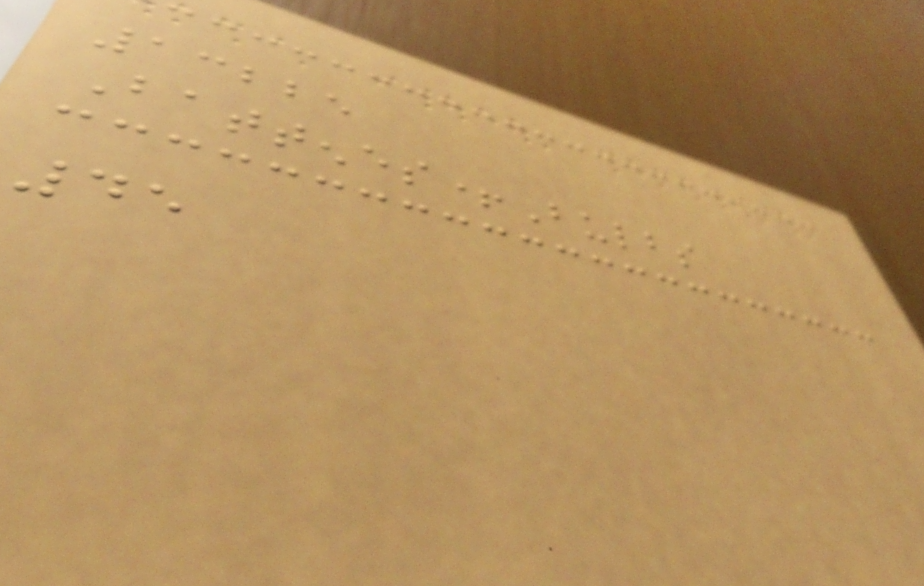13225
Battenes+Bulbs
45
